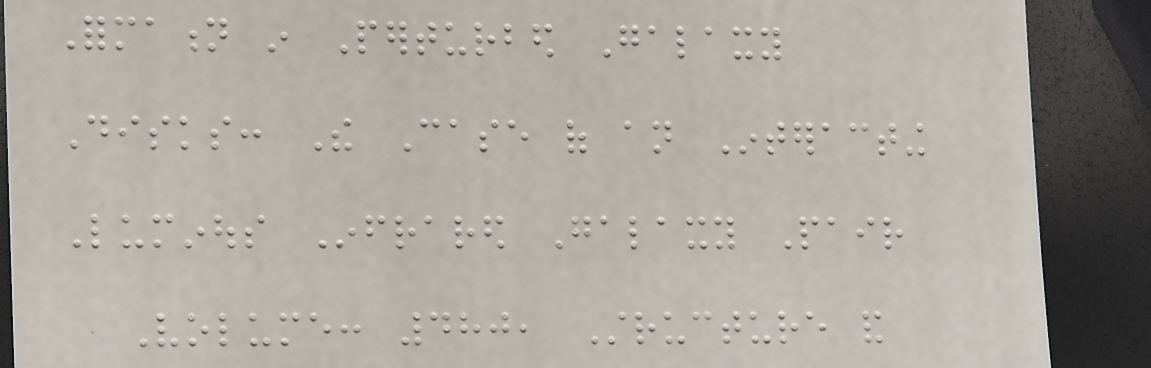Formation in Perturbed Galaxy
Disks: The Case of an Interacting
Luminous Infrared Galaxy Pair
Volume: 480, Structure and
